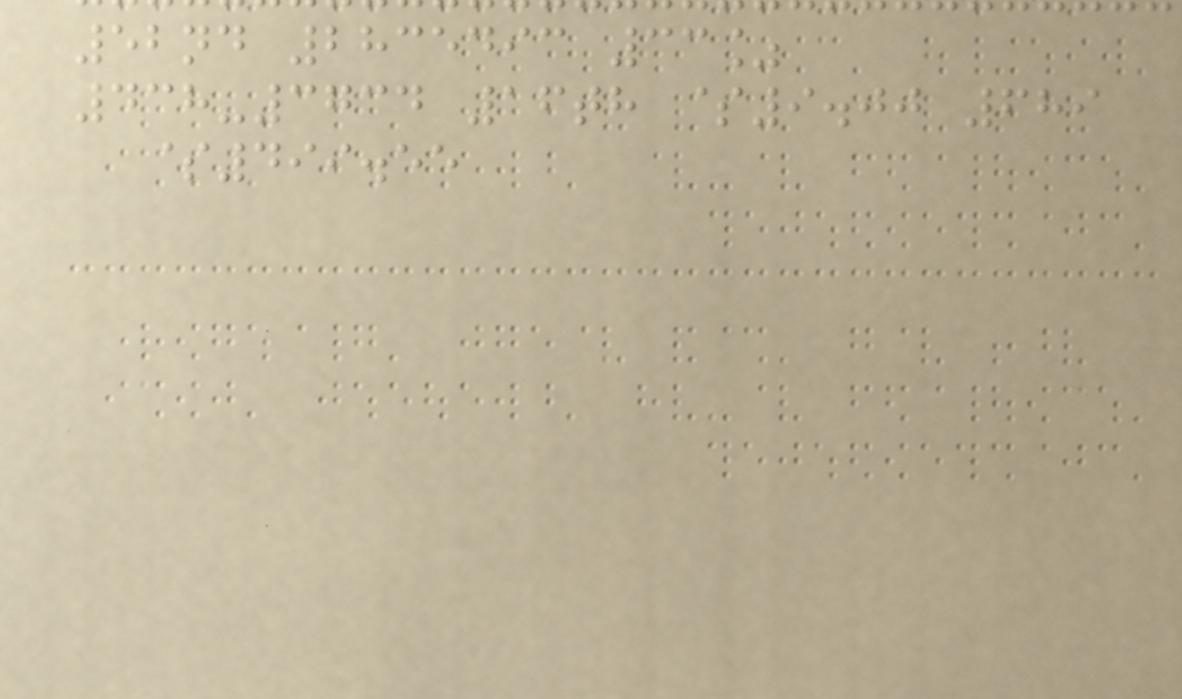52nd 2835493 33%
438-3734 16th $9.00 689
$499.55
